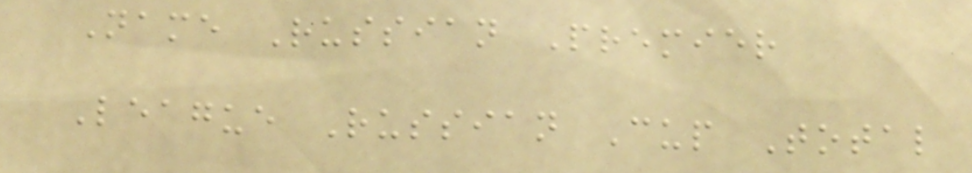Name Russian Premier
League Russian Cup Total
